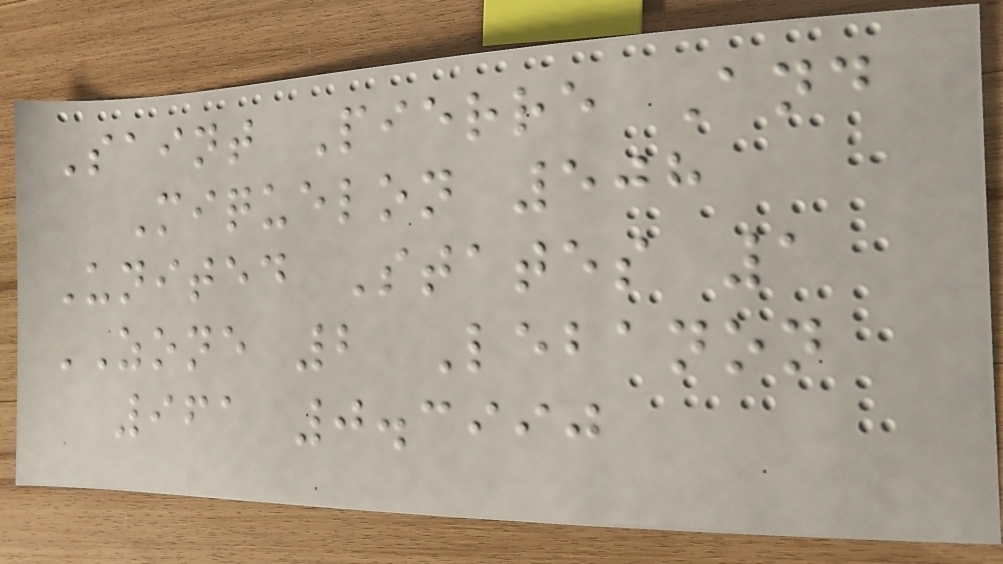Saint Pierre And
Miquelon 508
United States 1
ZONE 2 Lebanon
961 0.3990
